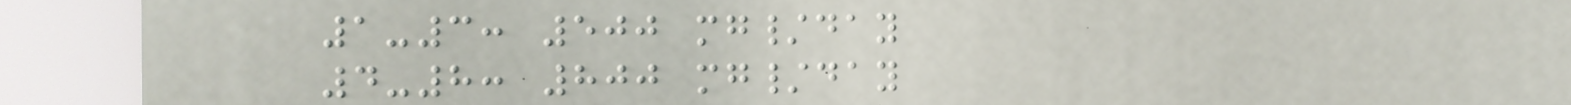1-3: 500 mg/day
4-8: 800 mg/day
